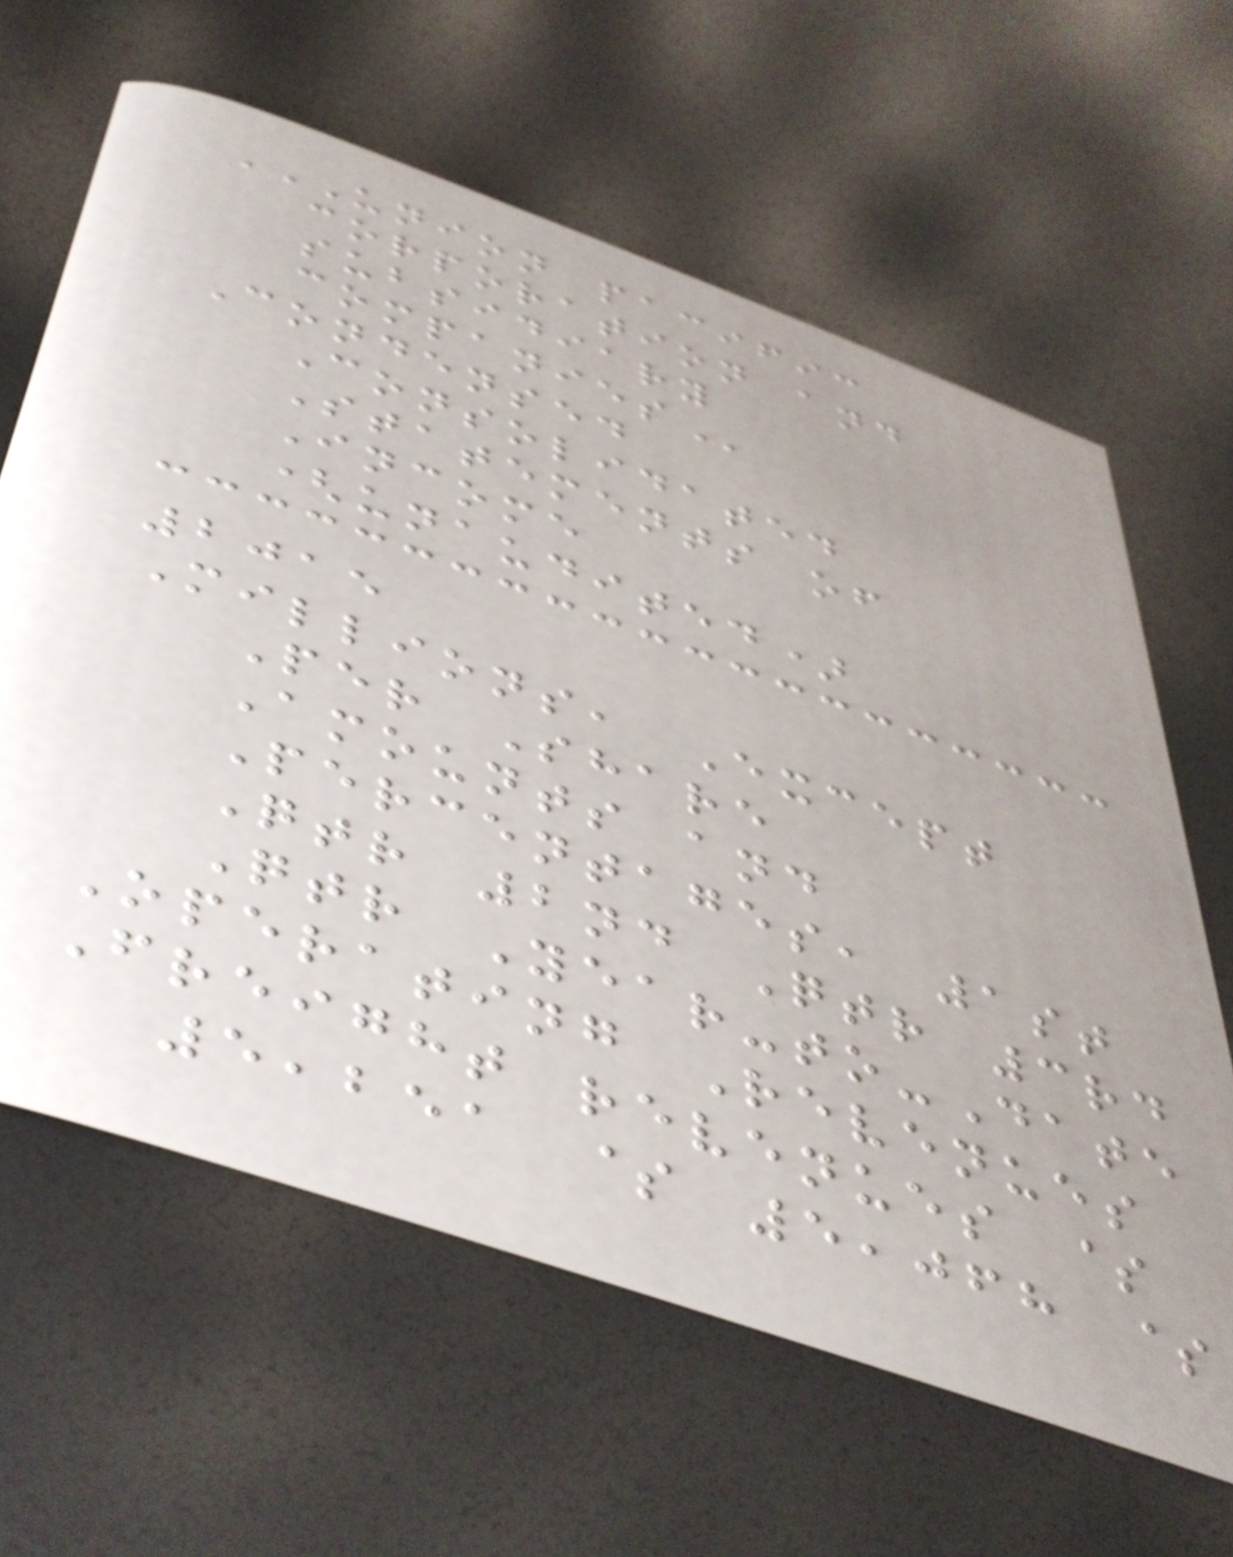UNION PACIFIC
CORPORATION AND
SUBSIDIARY
COMPANIES
Condensed
Consolidated
Statements of
Income
(unaudited)
2015
Millions, Except
Per Share
Amounts and
Percentages, 1st
Qtr 2nd Qtr 3rd
Qtr Year-to-Date
Operating Revenues
Freight revenues $
5,251 $ 5,068 $
